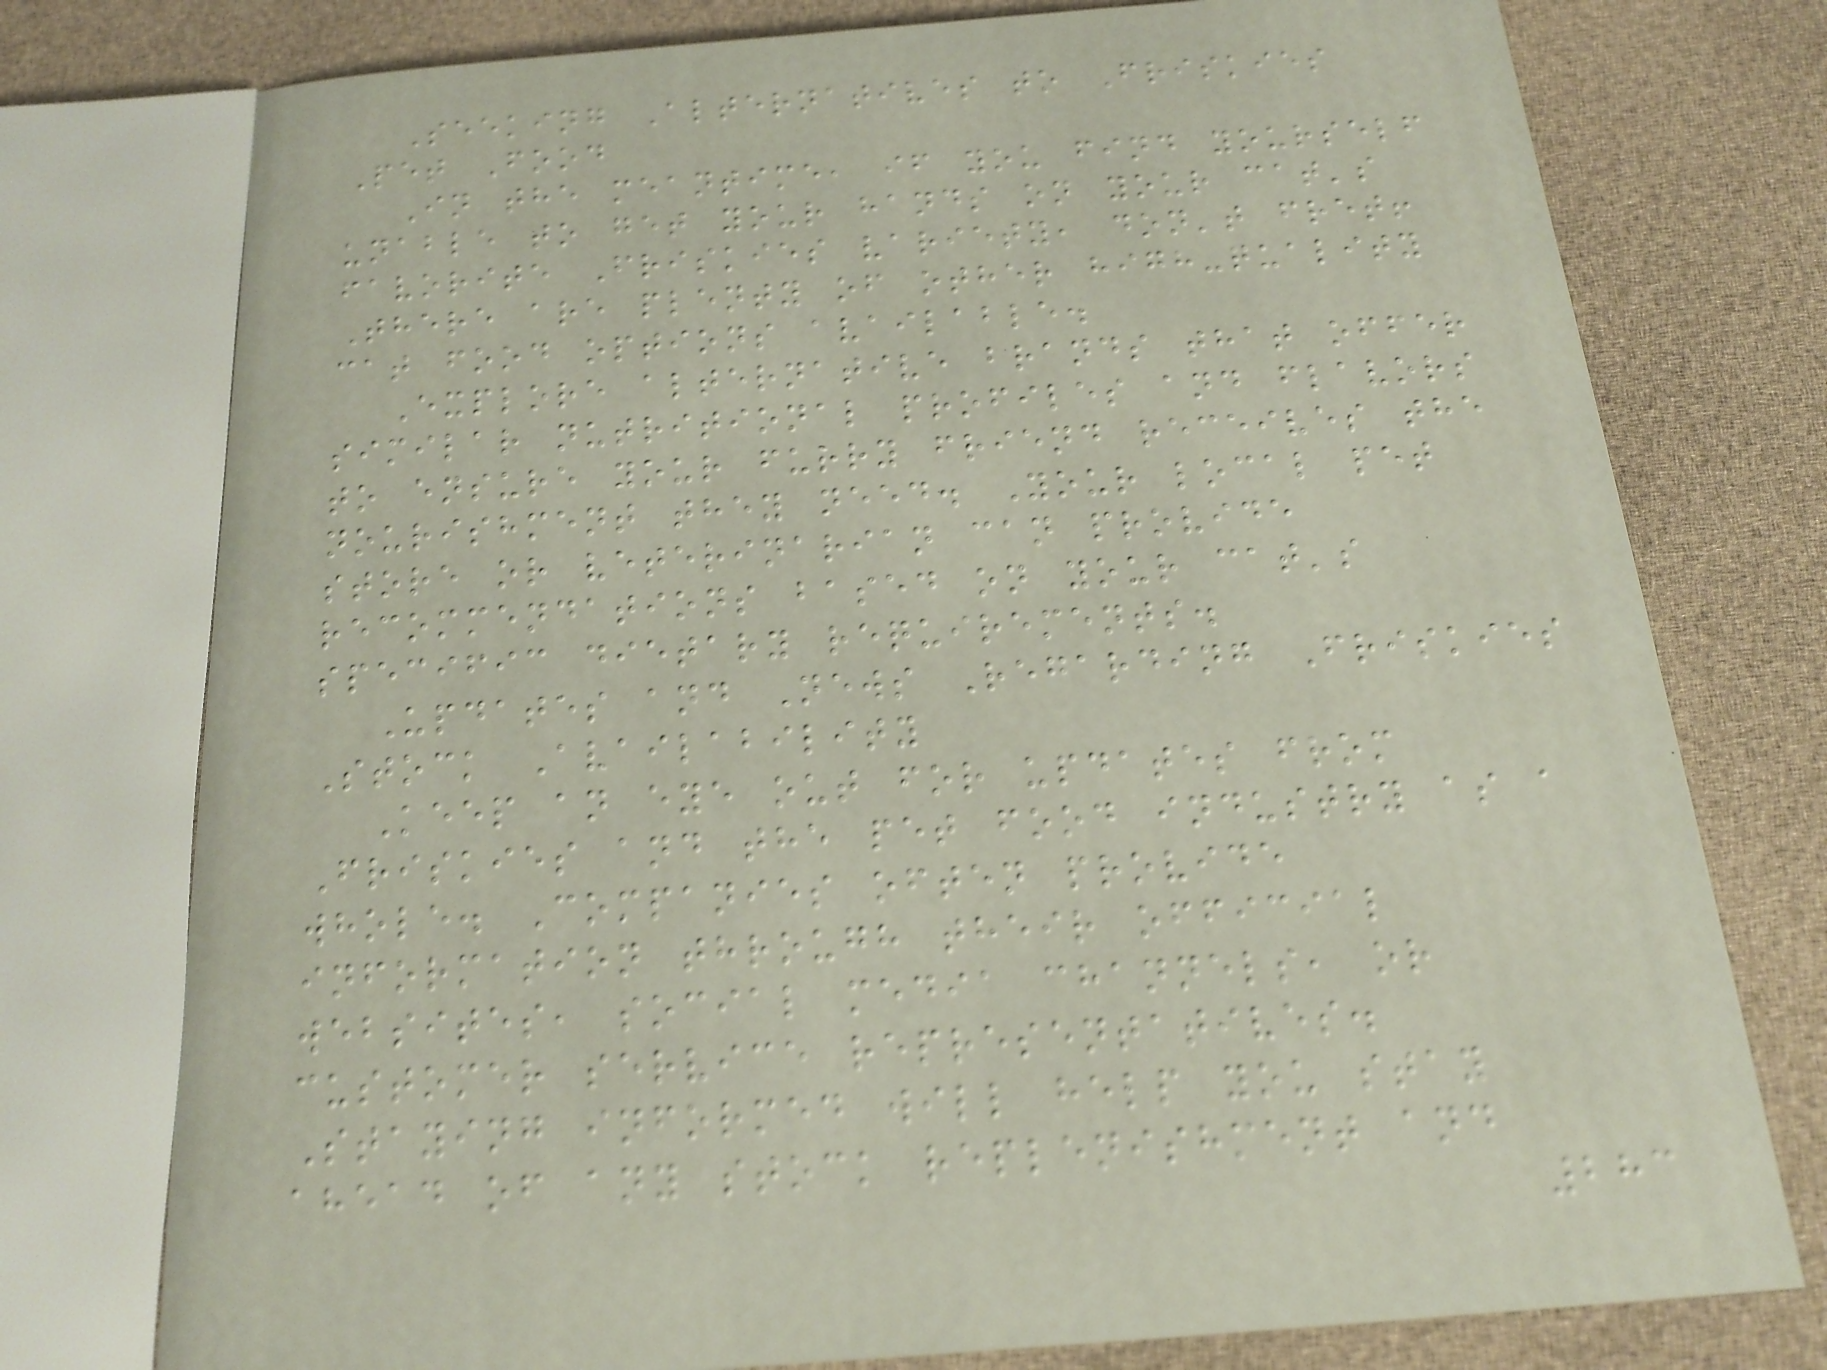Seeking Alternatives to Friskies
Pet Food
In the meantime, if you find yourself
unable to get your hands on your cat's
favorite Friskies variety, don't fret!
There are plenty of other high-quality
cat food options available.
Explore alternative brands that offer
similar nutritional profiles and flavors
to ensure your furry friend receives the
nourishment they need. Your local pet
store or veterinarian can provide
recommendations based on your cat's
specific dietary requirements.
Updates and News Regarding Friskies
Stock Availability
Keep an eye out for updates from
Friskies and the pet food industry as a
whole. Companies often provide
information through their official
websites, social media channels, or
customer service representatives.
Staying informed will help you stay
ahead of any stock replenishment and
283
